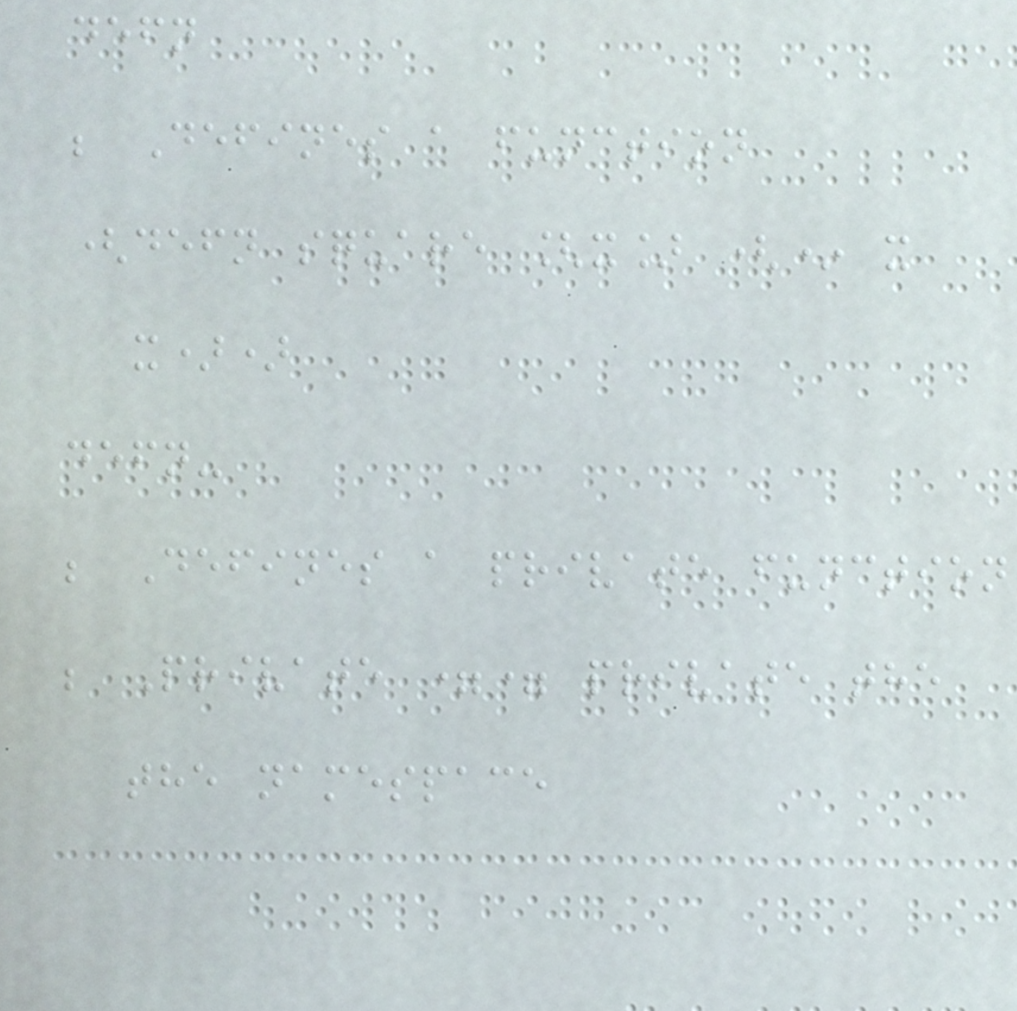defn
; Defines a function
(defn square [x] (* x
x))
defn-
; Defines a private function
; Private == private the
the namespace
